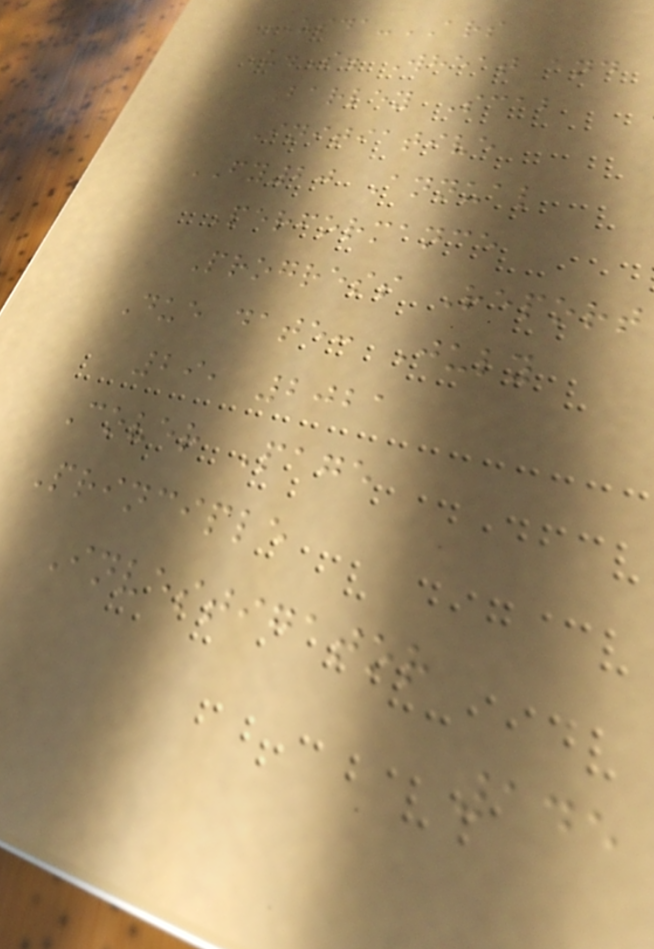USDA-ARS
U.S. Wheat and
Barley Scab
Initiative
FY20 Annual
Performance
Progress Report
Due date: July
29, 2021
Cover Page
Principle
Investigator
145
